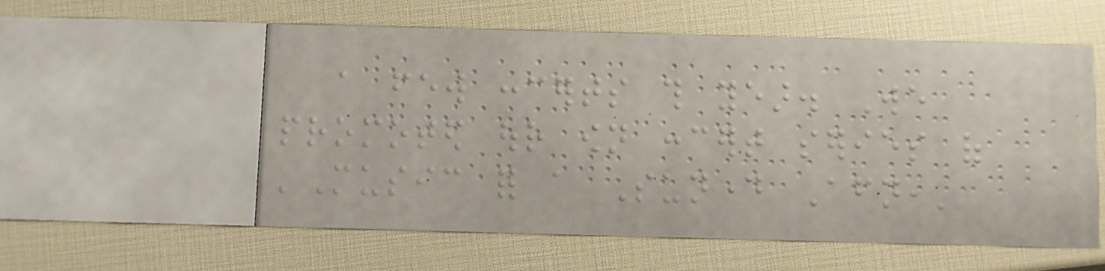a few concerts this year. We
promoted our own concert series of
'Music for a Sunday Afternoon,'
